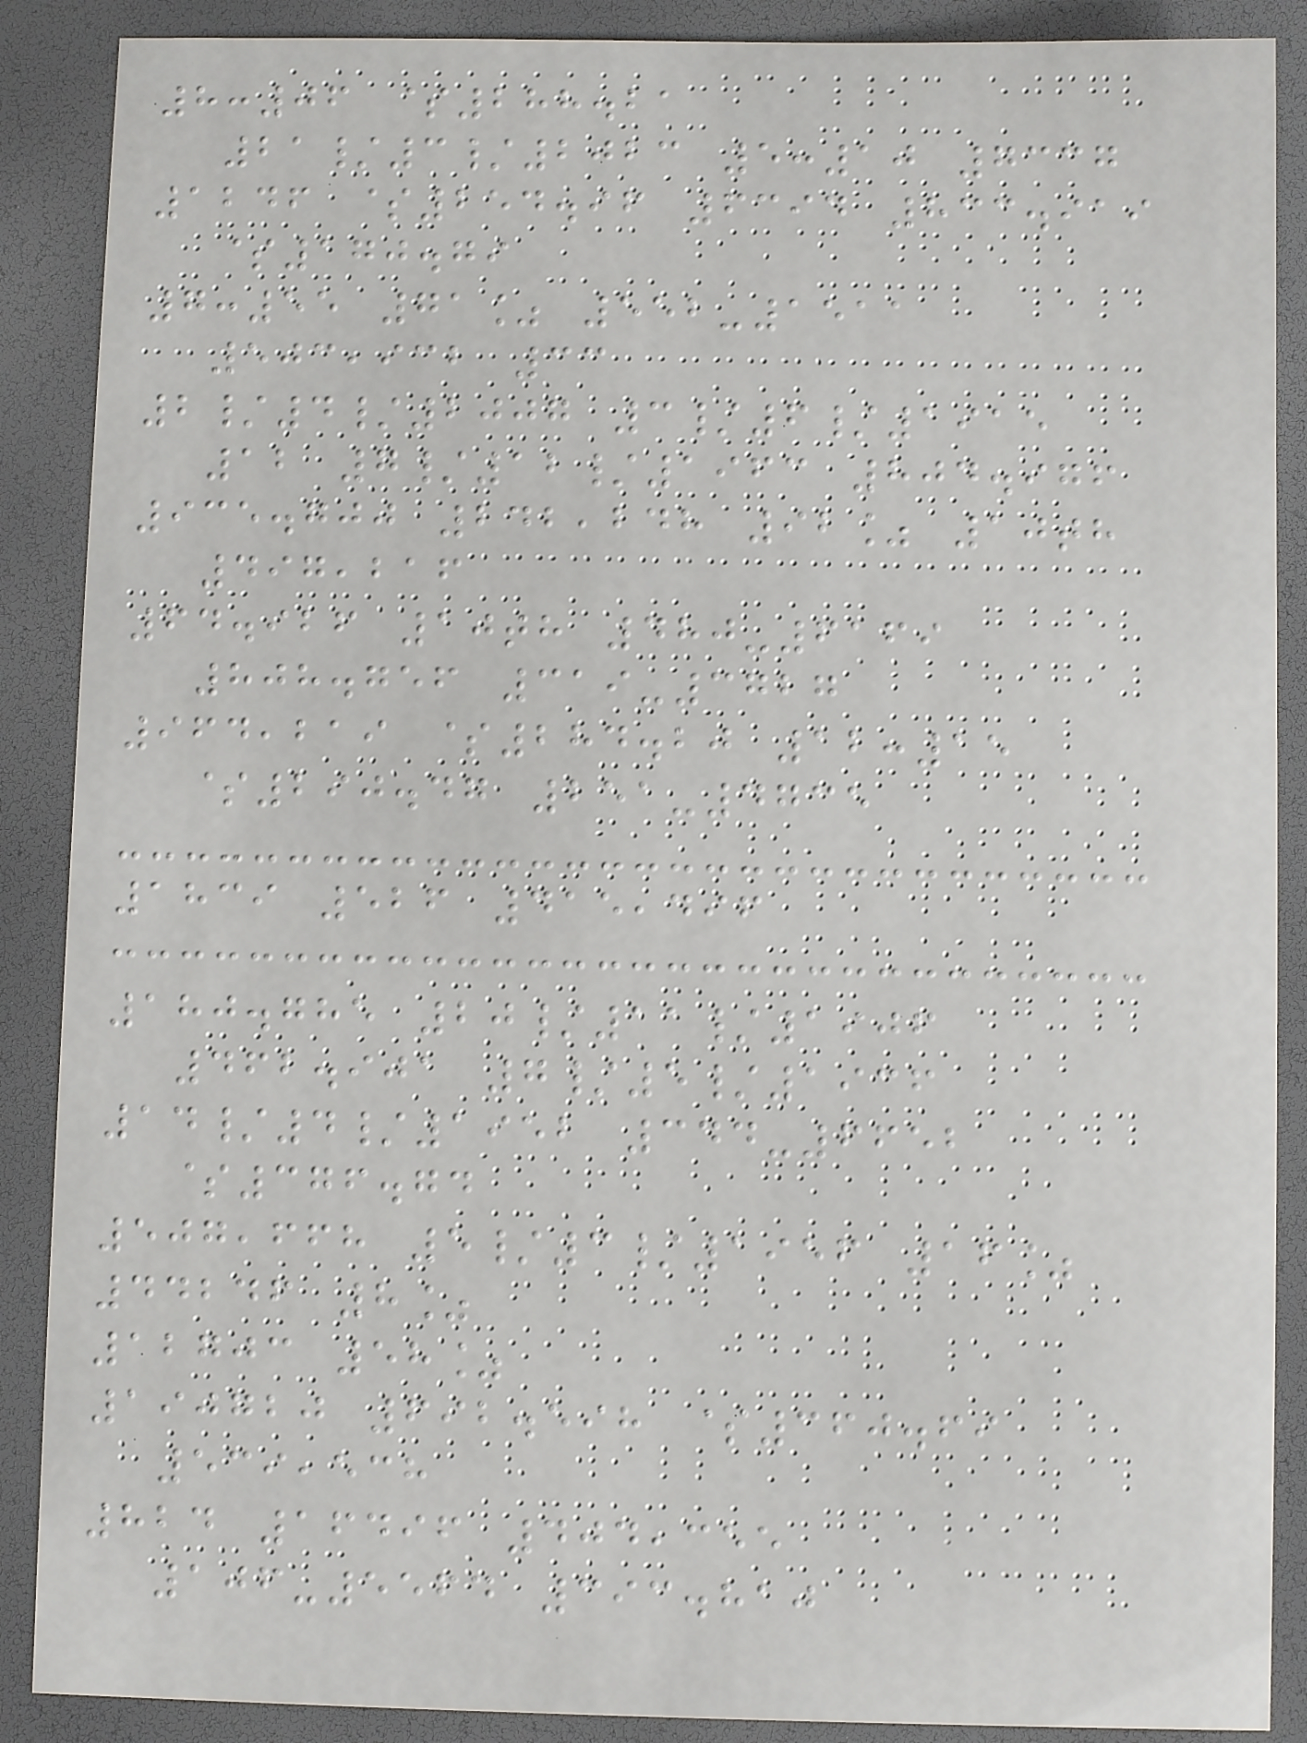8:06 $288.21
21/3/2023 5:10 7337
1246 $254.96 6394 833.919
$170.79
7:55 71% 552-1511
503,932 33
2/4/2007 3/6/1915
12 7/12/1963 804.976
935.700 242,248 92% 10th
497,216
64.926 10th 480-6169
808.756 319-3727
964,219 $284.20 12:15
$290.47 251-4735
1839 526 415,496
180.785 20/11/1906
462.901 7/5/1936
14/4/1952 344-6652
$376.74
507,668 5/3/1956 16%
44246 8%
12703 58%
190720 692.598 $360.69
539,538
824 16496 404,355
106-5564 393.810
